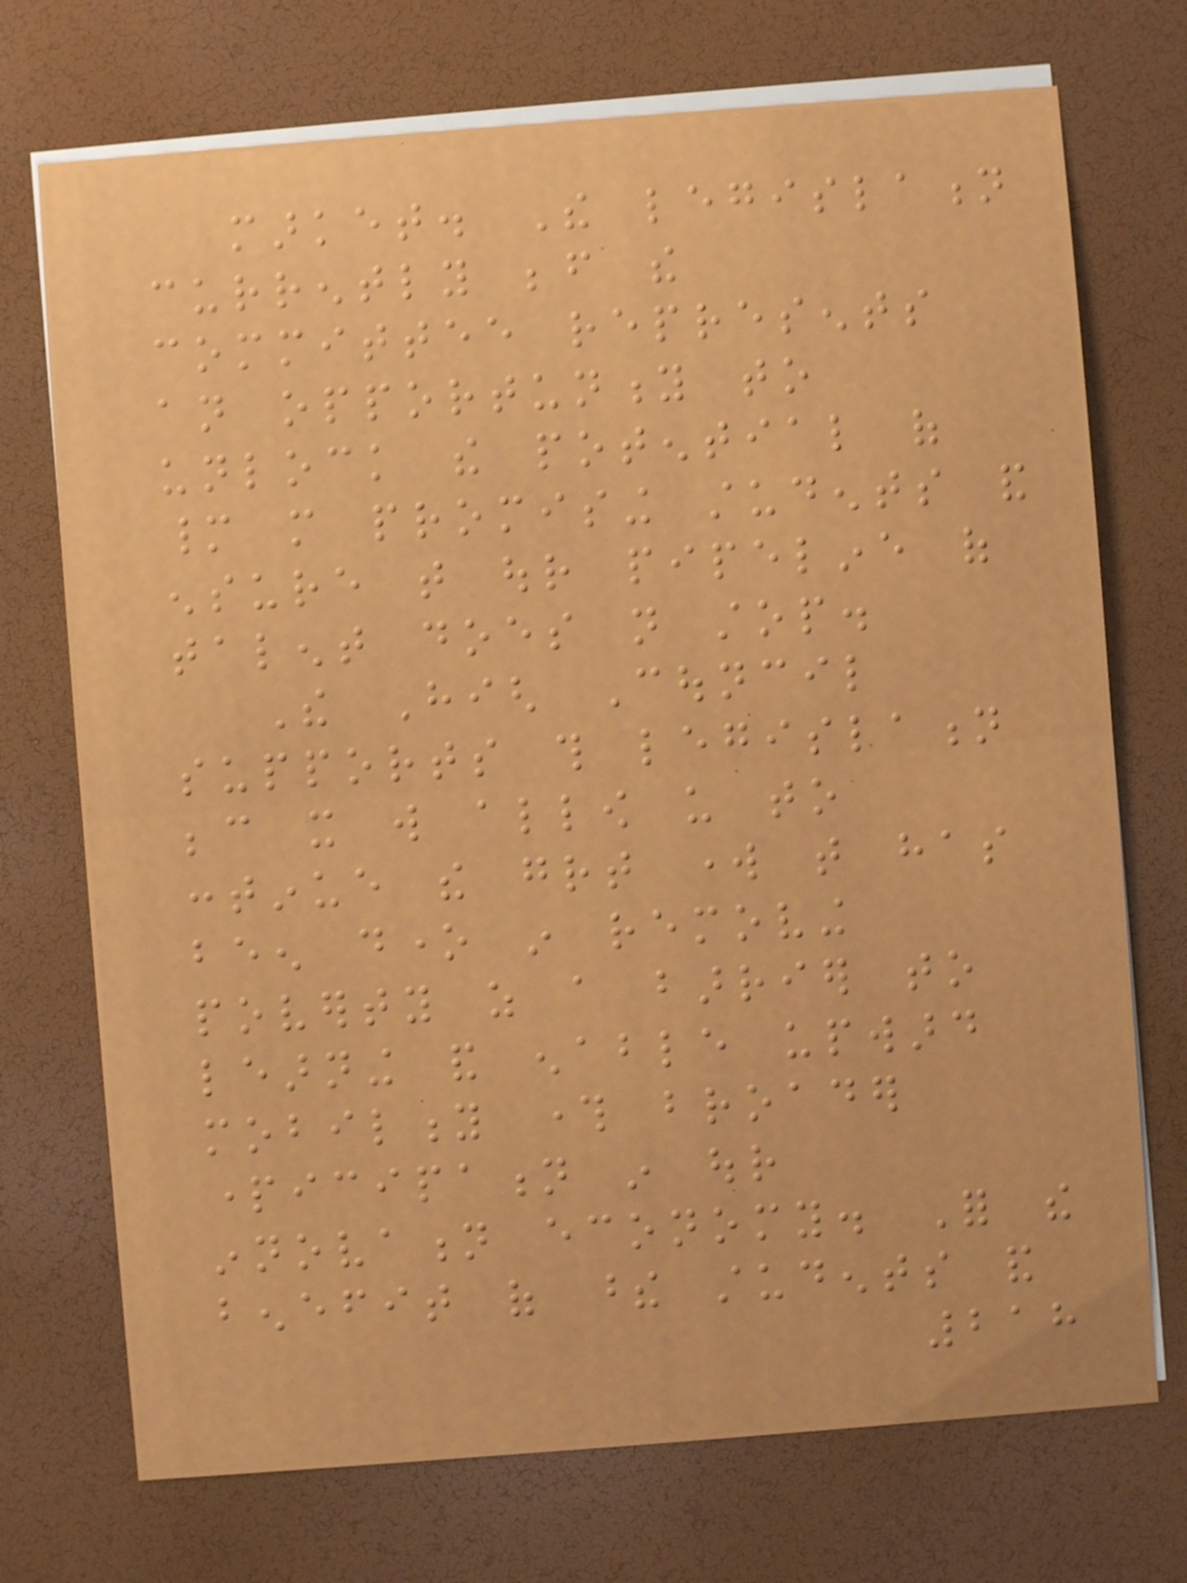market. The legislation
currently before the
committee represents
an opportunity to
unlock the potential of
many more promising students and
ensure that our pipeline of
talent does not stop.
The High Council
supports this legislation
because it will allow us to
continue the great work that has
been done in removing
poverty as a barrier to
learning and enable upward
mobility through broader
participation in our
innovation economy. For the
benefit of these students and
218
